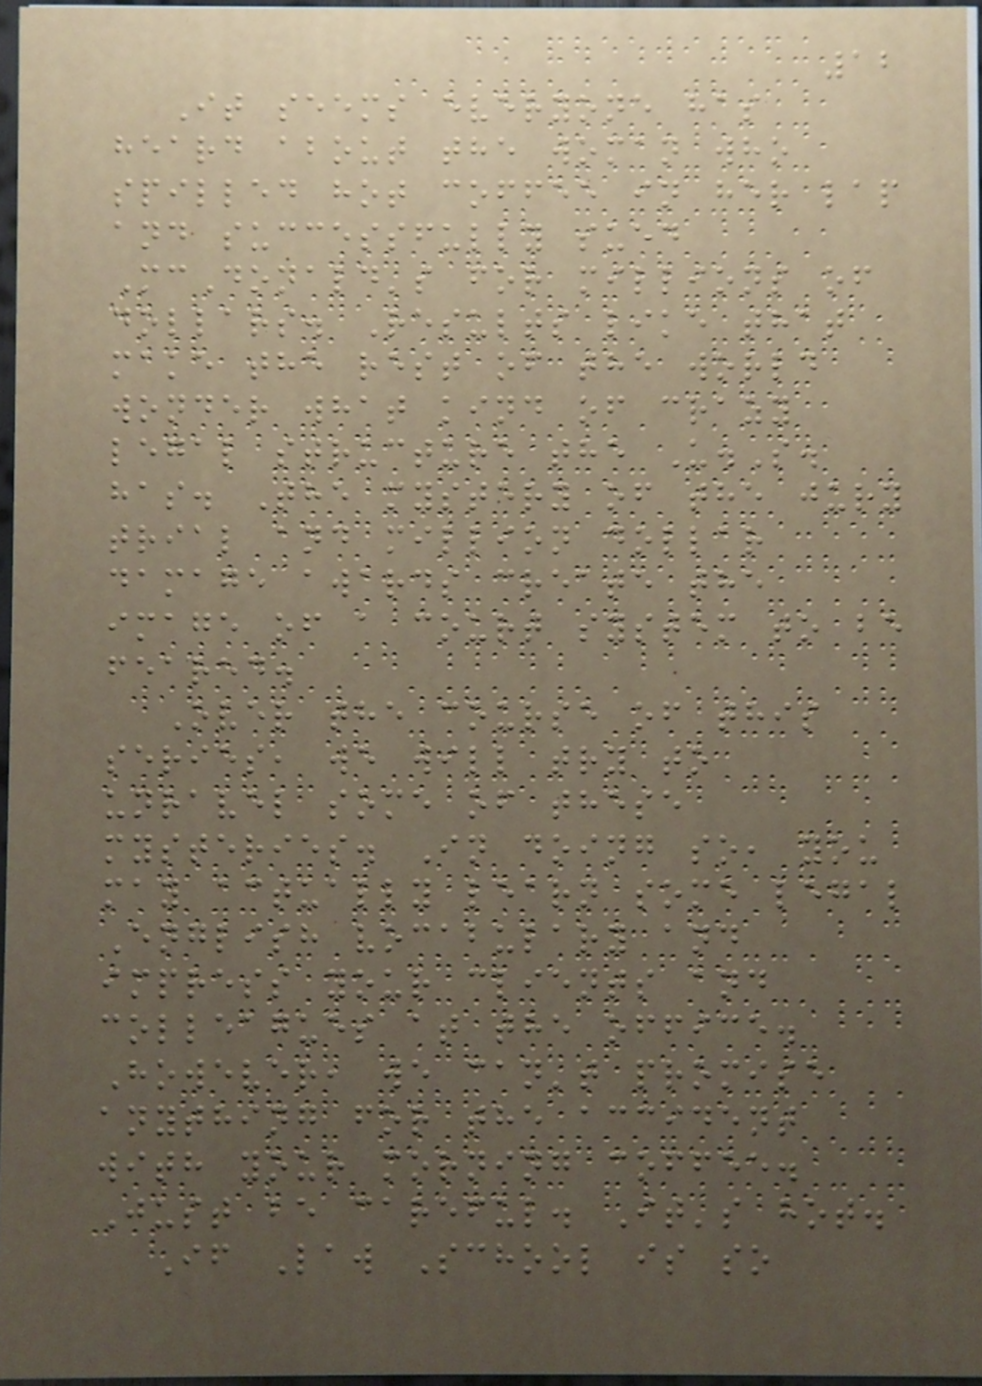12
It seems everyone has
heard about the woman who
spilled hot coffee in her lap
and successfully sued
McDonald's for millions of
dollars. Results like that
make the rest of the world
wonder what kind of crazy
legal structure the U.S.
has. The mystery of the jury
trial and million dollar
damage awards create the
image of a court system to be
feared.
Over the course of this
series, we will try to
unravel some of these
mysteries. In doing so, you
may actually learn some legal
English vocabulary and
impress your clients and
colleagues at the office.
However, we can't promise
anything for the accident
with your morning coffee.
Just be careful. It's hot.
If Law School is so
